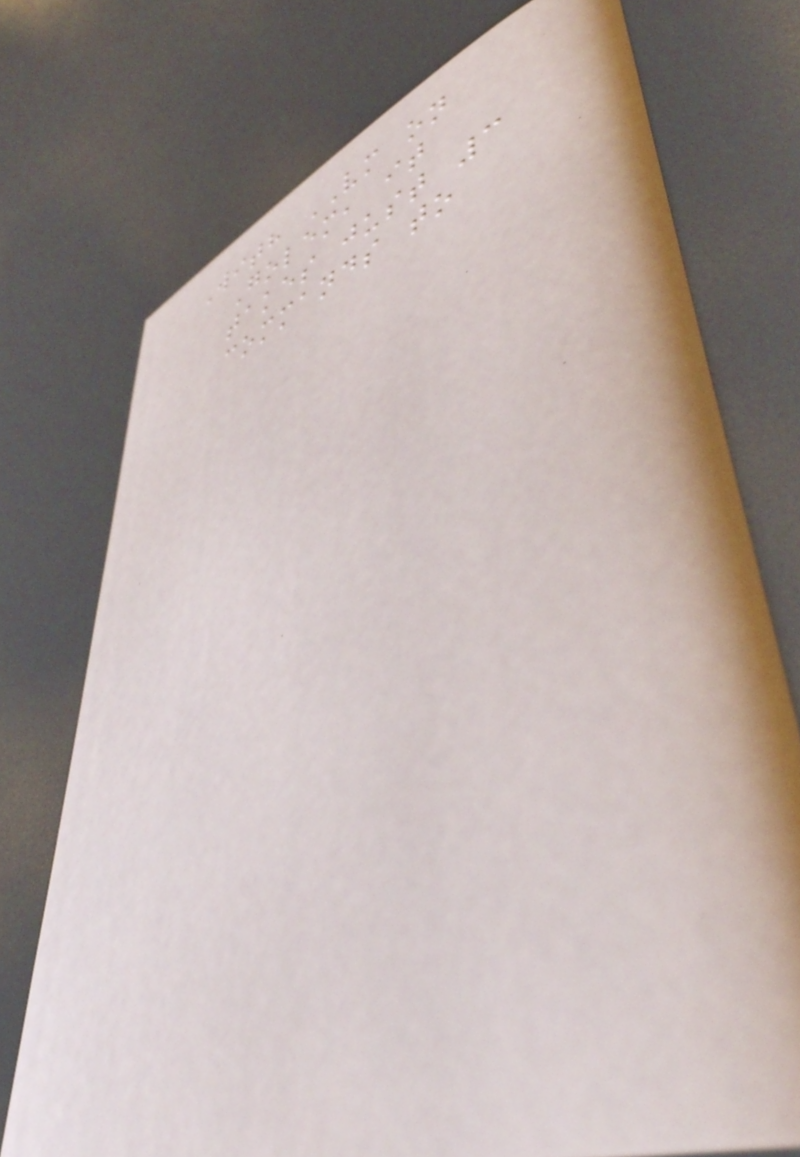With VM on
Golem, it
takes just 3
commands to
